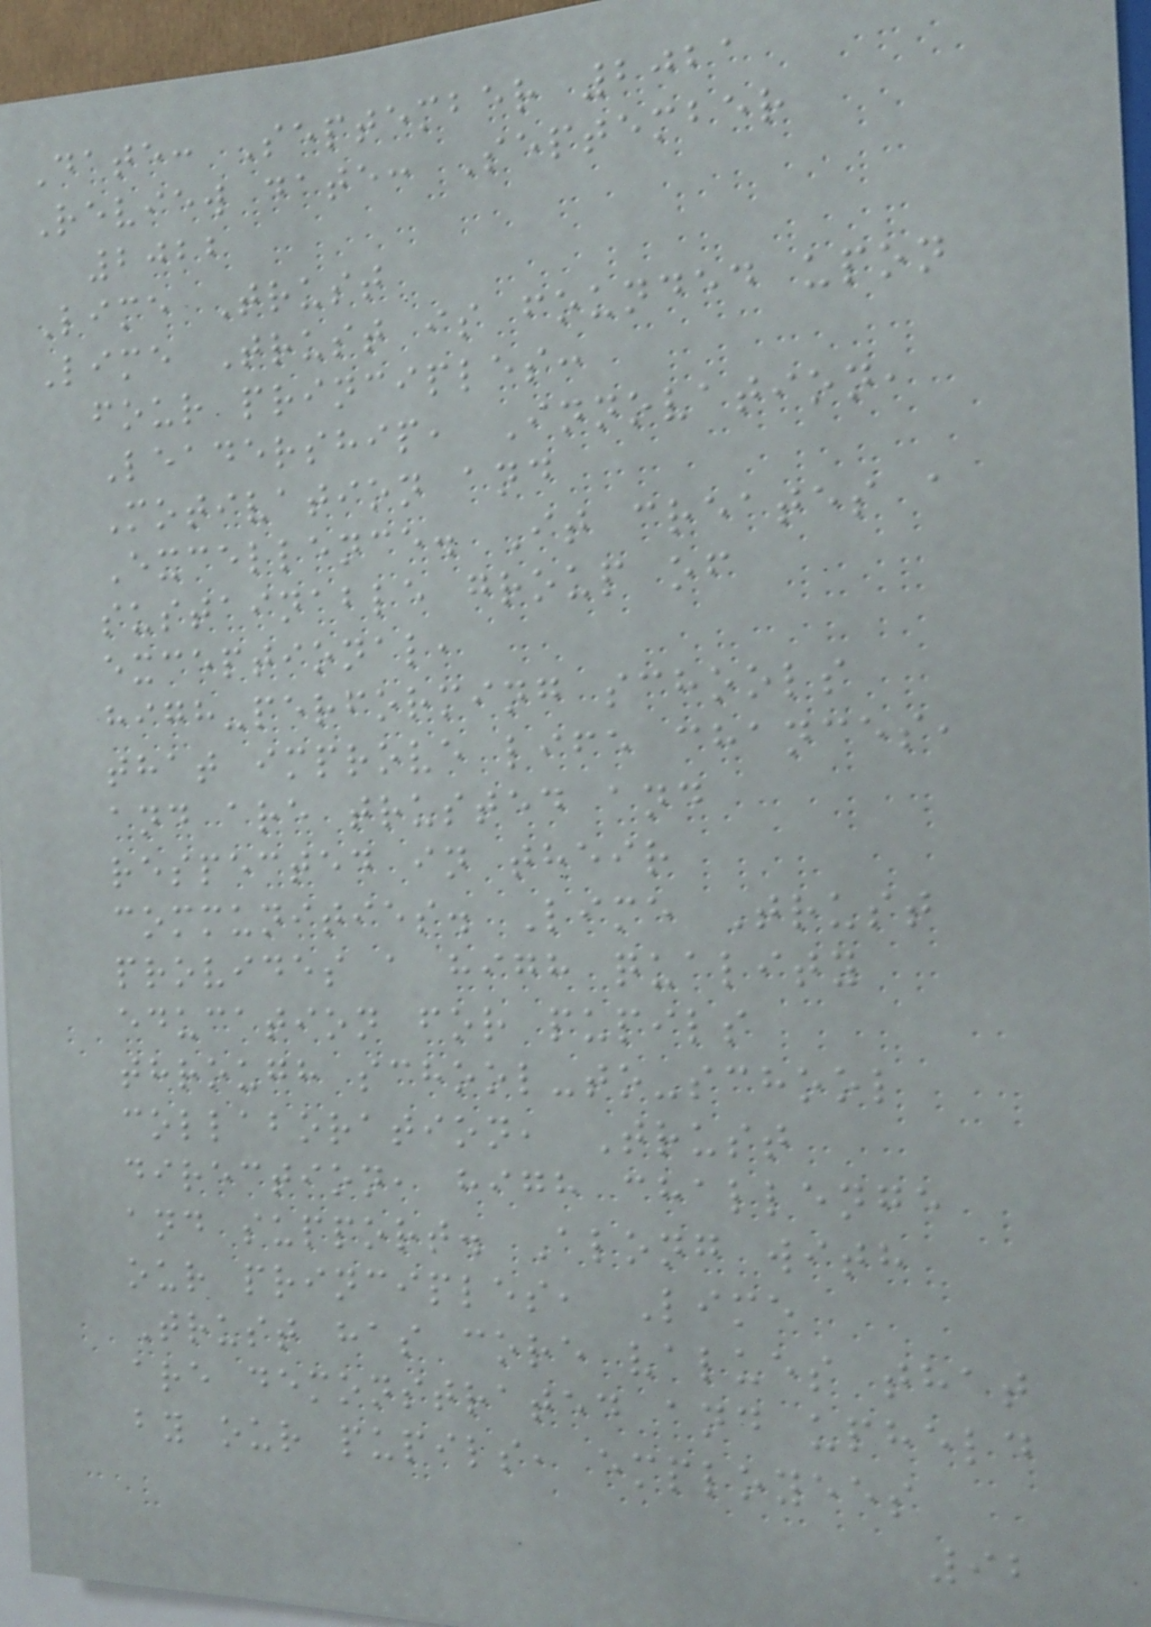Date: September 2021
Review date: September
2022
Lime Trust
Lime Trust is founded upon
four principles:
Leadership, Innovation,
Motivation and
Excellence. It creates a
sustainable group of
exceptional,
high-performing schools
that improve life chances,
and are trusted and
respected in their
communities. Lime Trust
provides a high quality
education for pupils
through school-to-school
collaboration, Trust
direction, high challenge
and support. Along with
our principles, Lime
Trust has core values that
are demonstrated and upheld
by our pupils, employees
92
